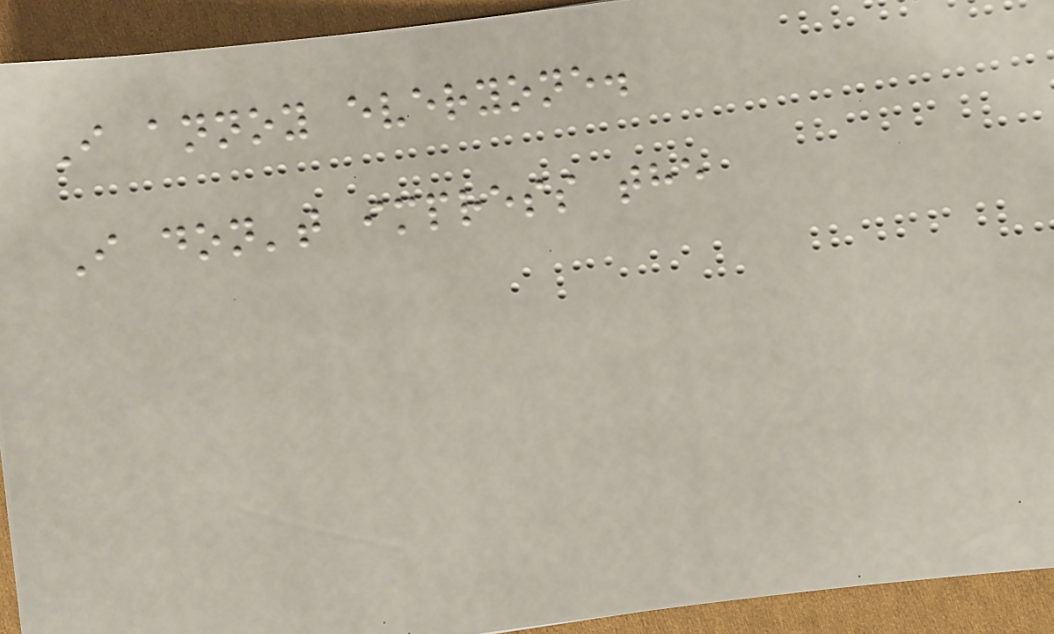I annoy everyone.
I don't impress the
